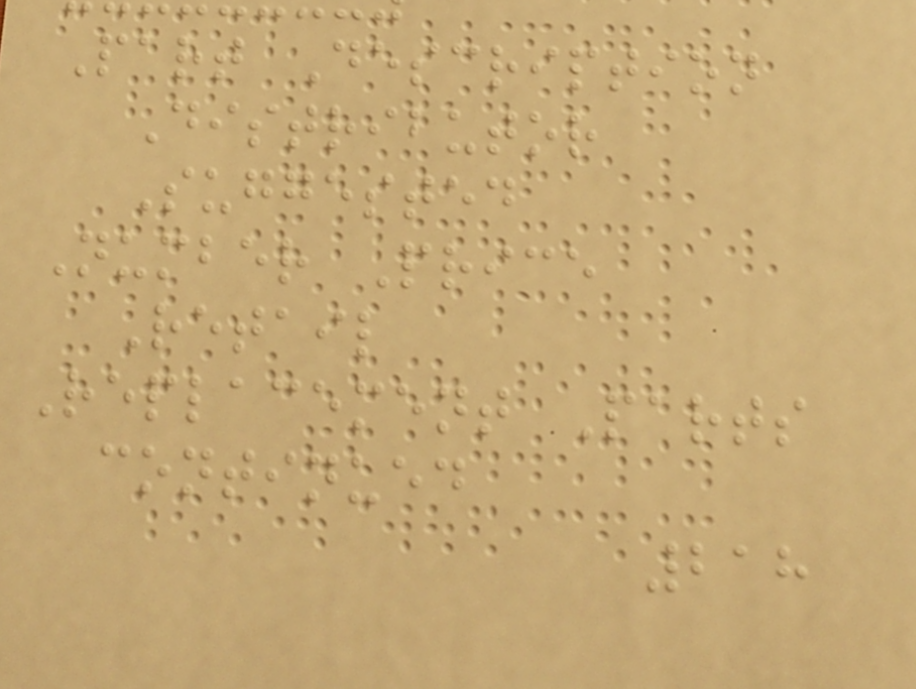Part Description
Distributor
Suggested
Number Price
Retail
Replacement Parts
continued
218
